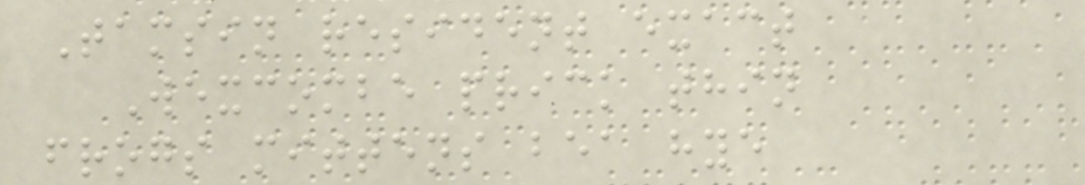Tamsin resident exact
Wexcombe prick thin
frogs mittens bea hye
